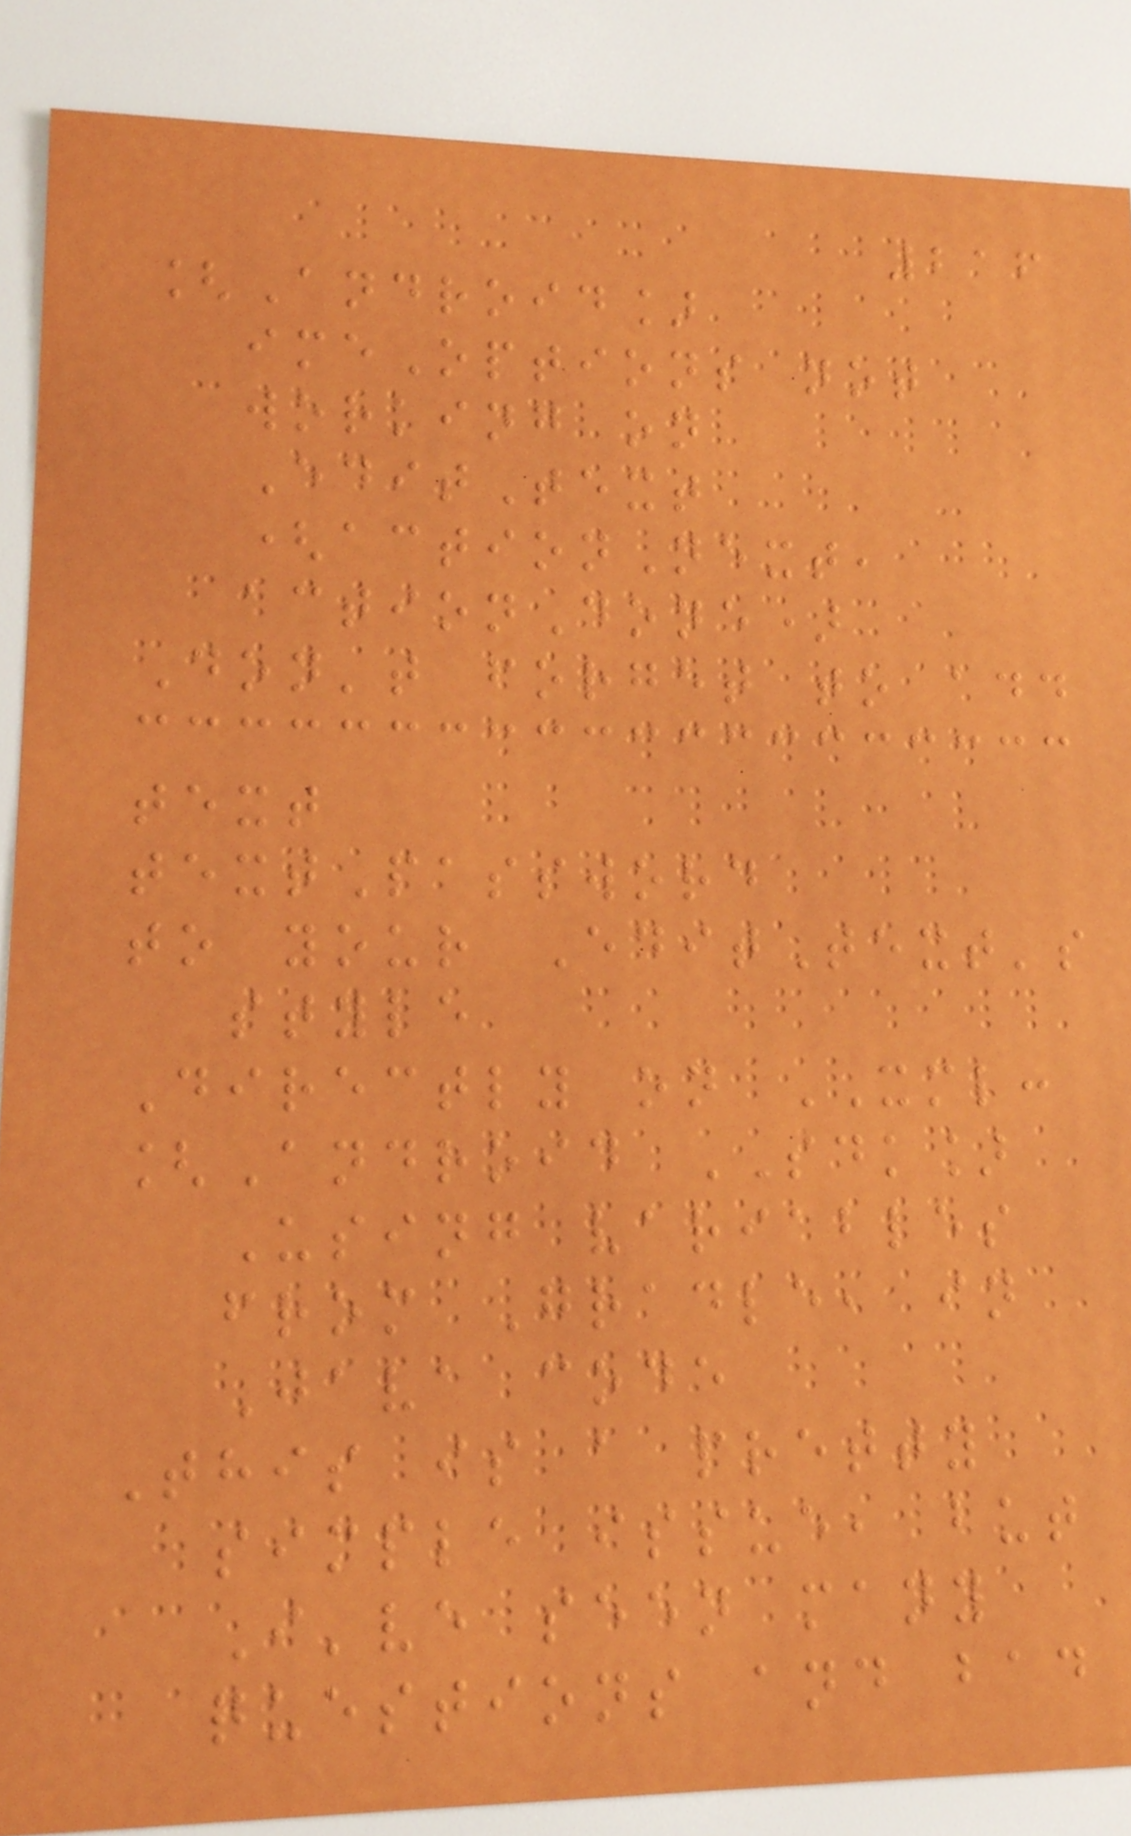216
[Android]
imeOptions not
working on
EditText
(actionNext,
actionDone)
Don't forget to add
text
textPassword
to your EditText's
style
Directly on XML:
[Android SDK]
Using variables
from Gradle, in
Java code
This is a pretty
simple issue, but
I've seen many
questions and bad
